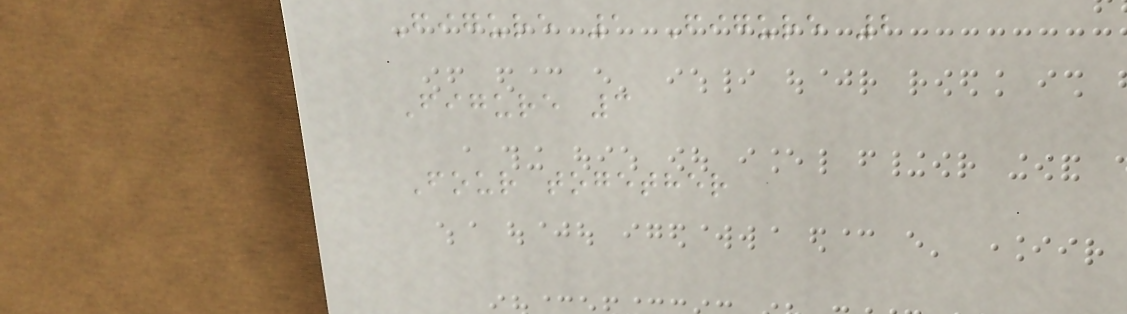Figure 1 Figure 2
Figure 3
Four together
